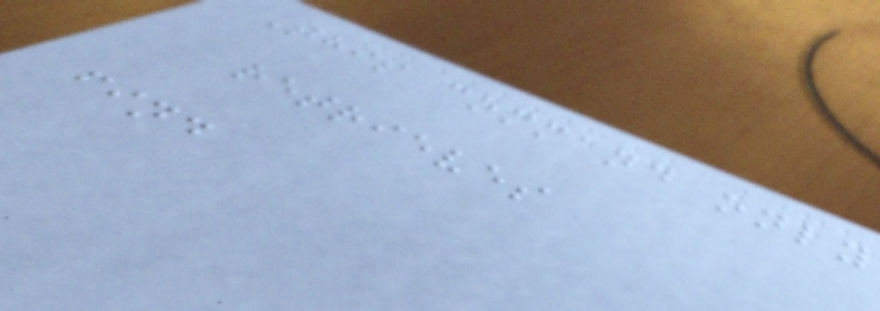This command only
retrieves
find
